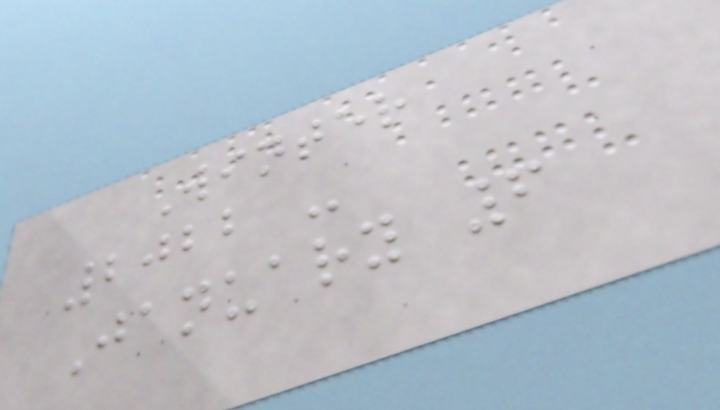Winter
2022 -
January 6
